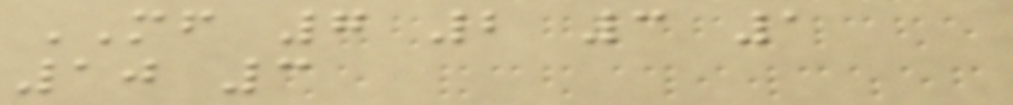MF 7 2 3 1
10 3
